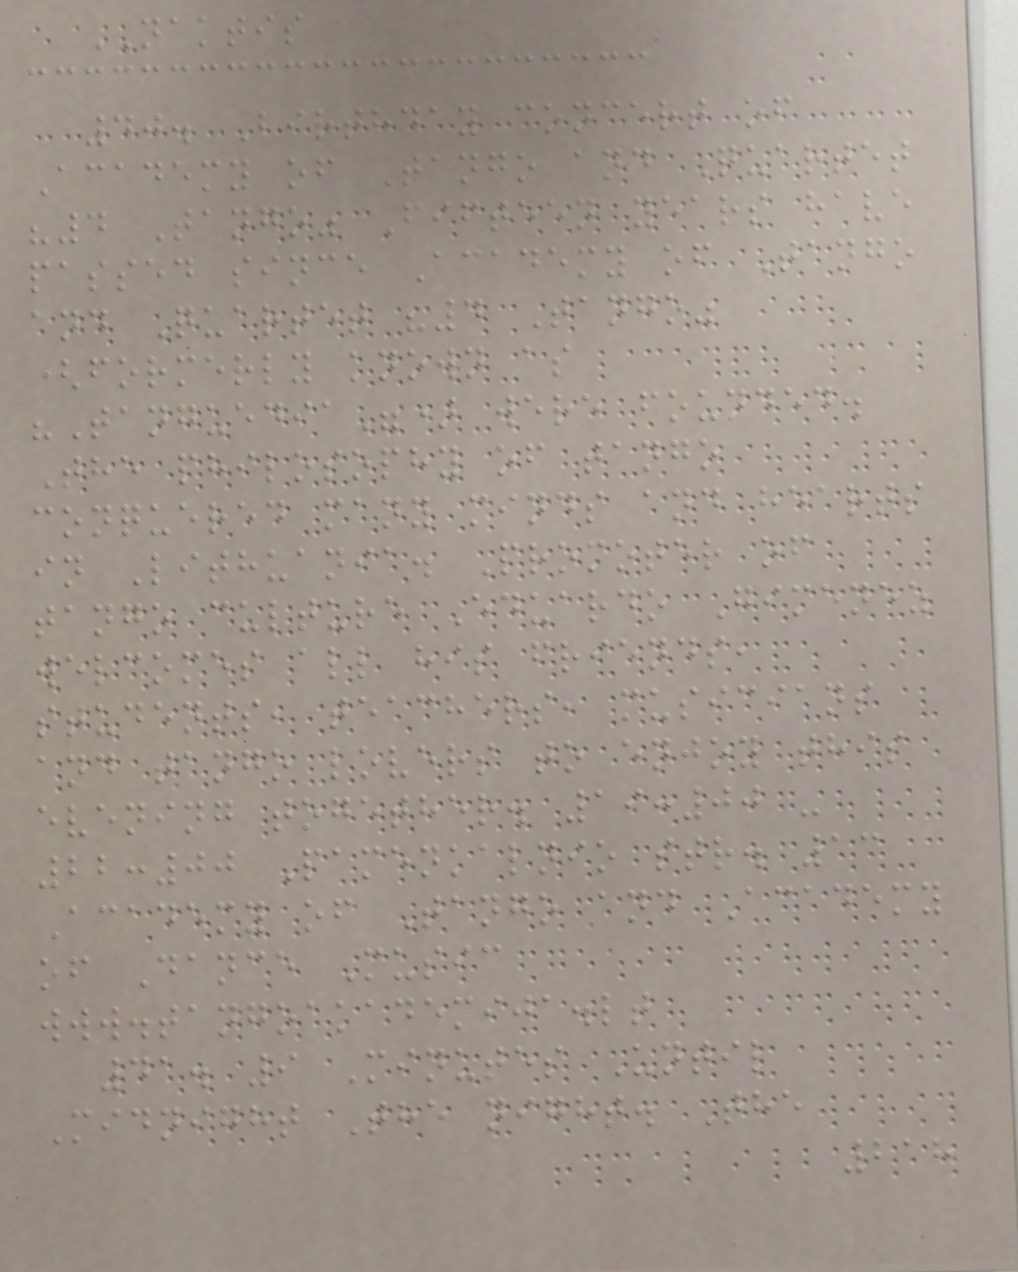NAKTIS
40. Birthday concert of
Academy of Tango and Quartet
"4 Tango" Fifteen years have
passed since Academy of Tango
and Quartet "4 Tango"
(formerly known as
"Tanguedia") were founded.
The philosophy of tango
conquered many minds and hearts
in Lithuania. Promoter of
tango culture Eduardo Gimenez
welcomes all his friends,
students, teachers, musicians
and tango lovers to enjoy this
evening together. 19:00 -
22:00 Pamenkalnio str. 13
Academy of Tango and Academy
of Dance Music
www.tangoakademija.lt
41. 9 Minutes Until
Midnight The night. The
218
